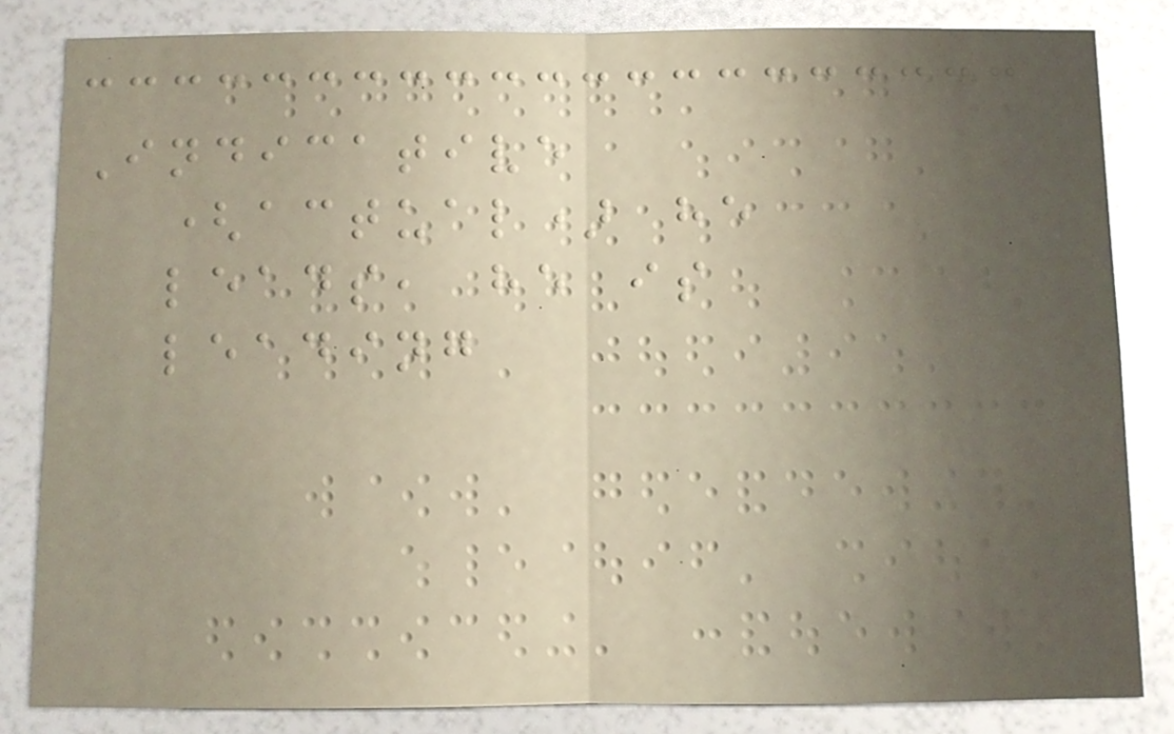Indicative
(actual) he
leads, he is
leading
